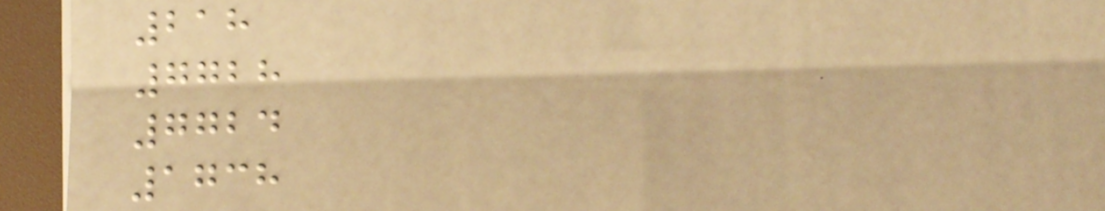218
7728
7724
1738
